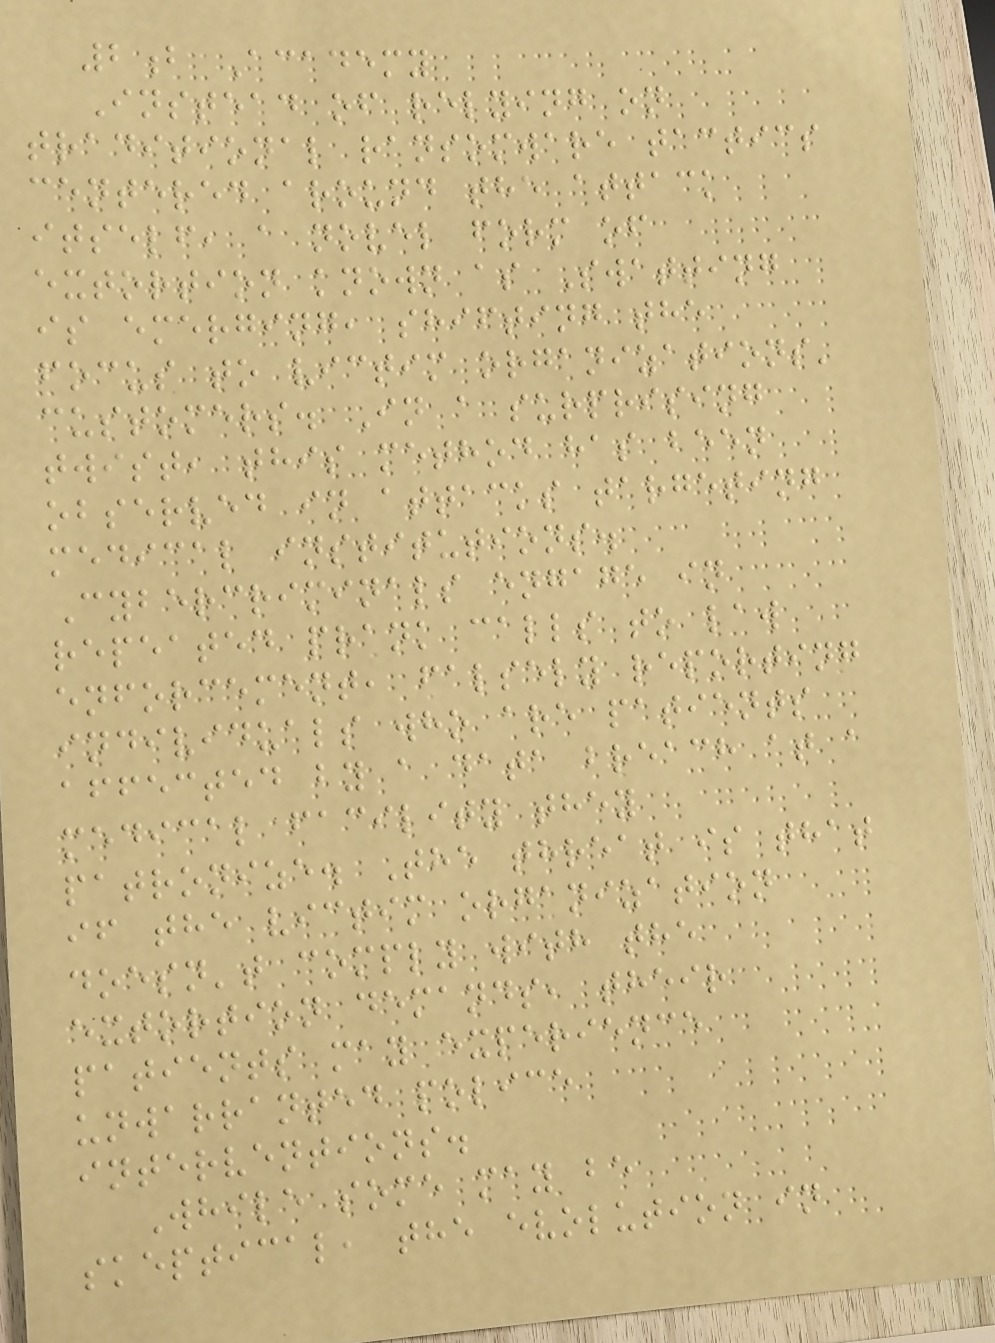2b Academy
Instead of relying on
traditional ransomware tactics
centered around the attack
itself, a novel form of
extortion known as Swatting
is emerging, shifting the
focus to victim organizations'
customers. In a surprising
twist, this method has been
observed in attacks targeting
medical institutions.
Cybercriminals engage in
repeated prank calls to law
enforcement, falsely reporting
individuals who are patients
affected by a data breach at a
medical facility they
patronize. The threat is that
if the victim organization
doesn't comply with the
extortion demands, their
patients may experience
unwarranted police
interventions.
While some may be
skeptical, the evolution in
